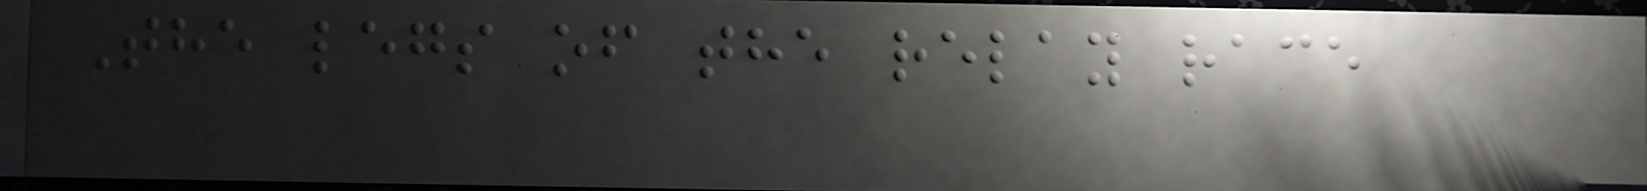The legs of the relay race
